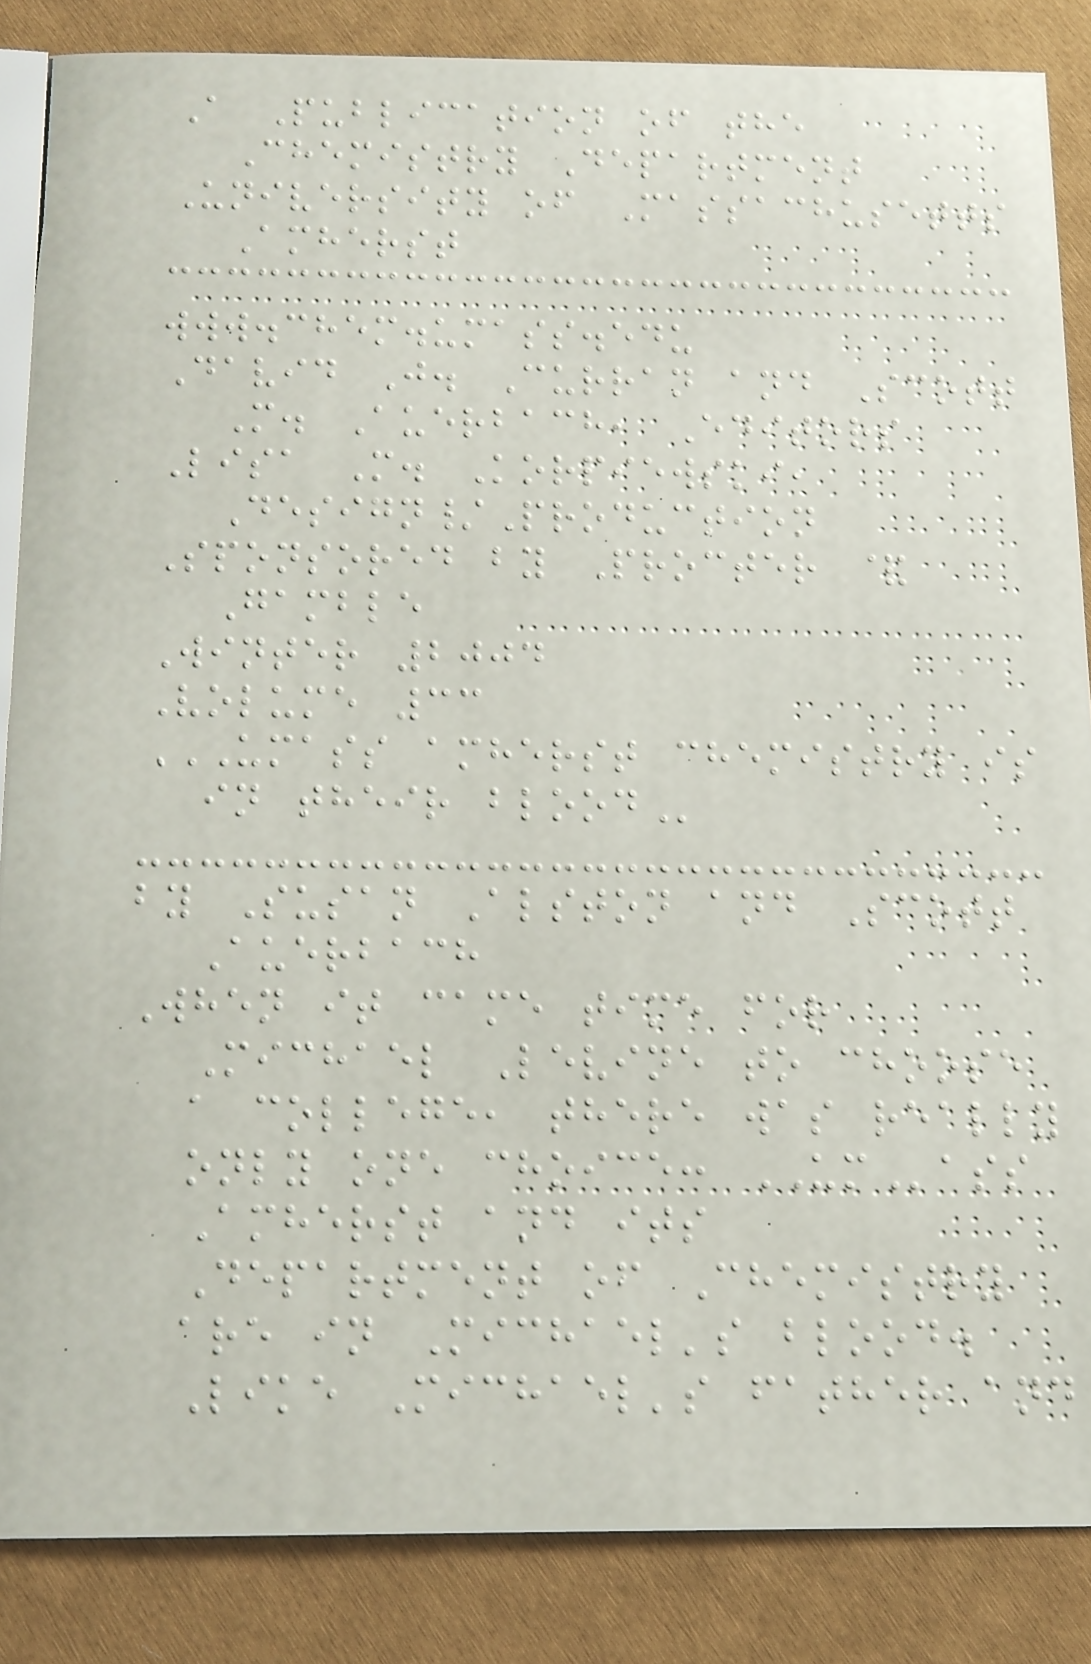A Publication of the
Chemistry Department
University of Massachusetts
Amherst
www.chem.umass.edu
David J. Curran and Scott
M. Auerbach, Editors
Lisa M. Korpiewski,
Design/Production
Sponsored by Procter &
Gamble
Winter 2004
Volume 33
UMASS AMHERST CHEMISTRY IS
IN THEIR BLOOD
by Susan Alston and Scott
Auerbach
When it came time for
Michael Levine to choose
a college, there was really
only one choice: UMass
Amherst and its
Department of Chemistry
are in Michael's blood.
Like Michael's father and
